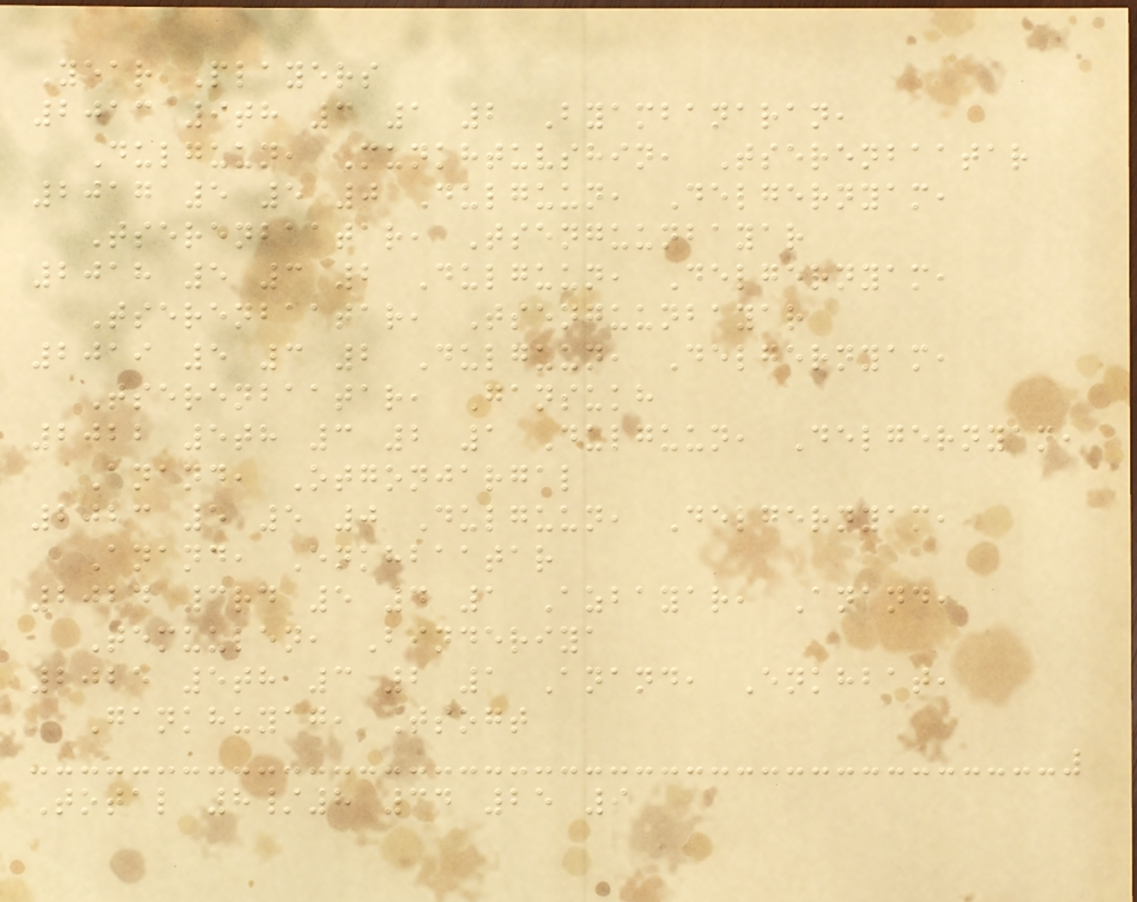Year Players
2013 9th 3 1 2 Byambanaran,
Dulguun, Munkhtuvshin, Tserenbaatar
2017 5 5 0 Dulguun, Delgernyam,
Tserenbaatar, Tsenguunbayar
2018 5 3 2 Dulguun, Delgernyam,
Tserenbaatar, Tsenguunbayar
2019 5 3 2 Dulguun, Delgernyam,
Tserenbaatar, Gansukh
2022 5th 3 2 1 Dulguun, Delgernyam,
Anand, Otgonjargal
2023 5 5 0 Dulguun, Delgernyam,
Anand, Enkhbaatar
2024 3rd 5 4 1 Azbayar, Anand,
Temuulen, Binderiya
2025 5th 3 2 1 Anand, Enkhbat,
Gankhuyag, Tsogt
Total 8/8 34 25 9
